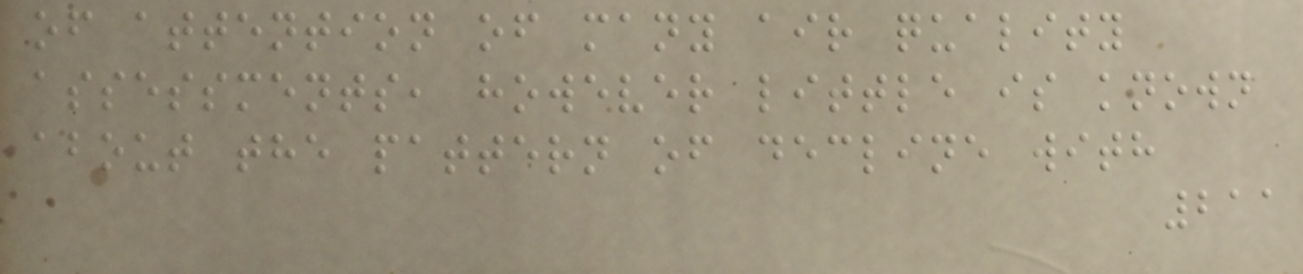of attention of many air quality
assessments, however little is known
about the pattern of decline with
211
